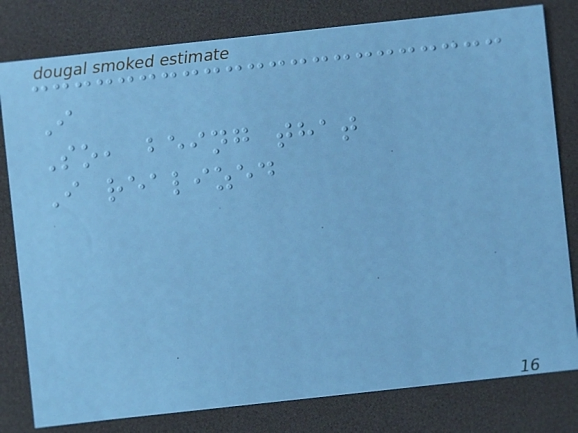I
So, being that
I realized
